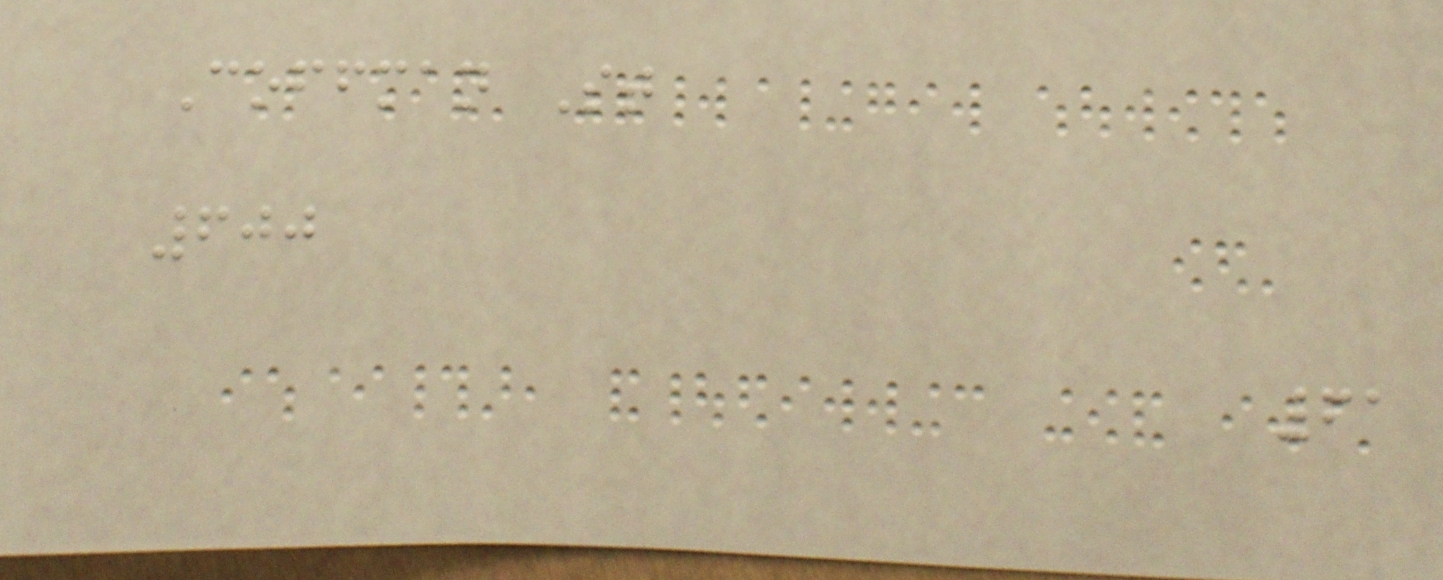Coffman St
600
61
